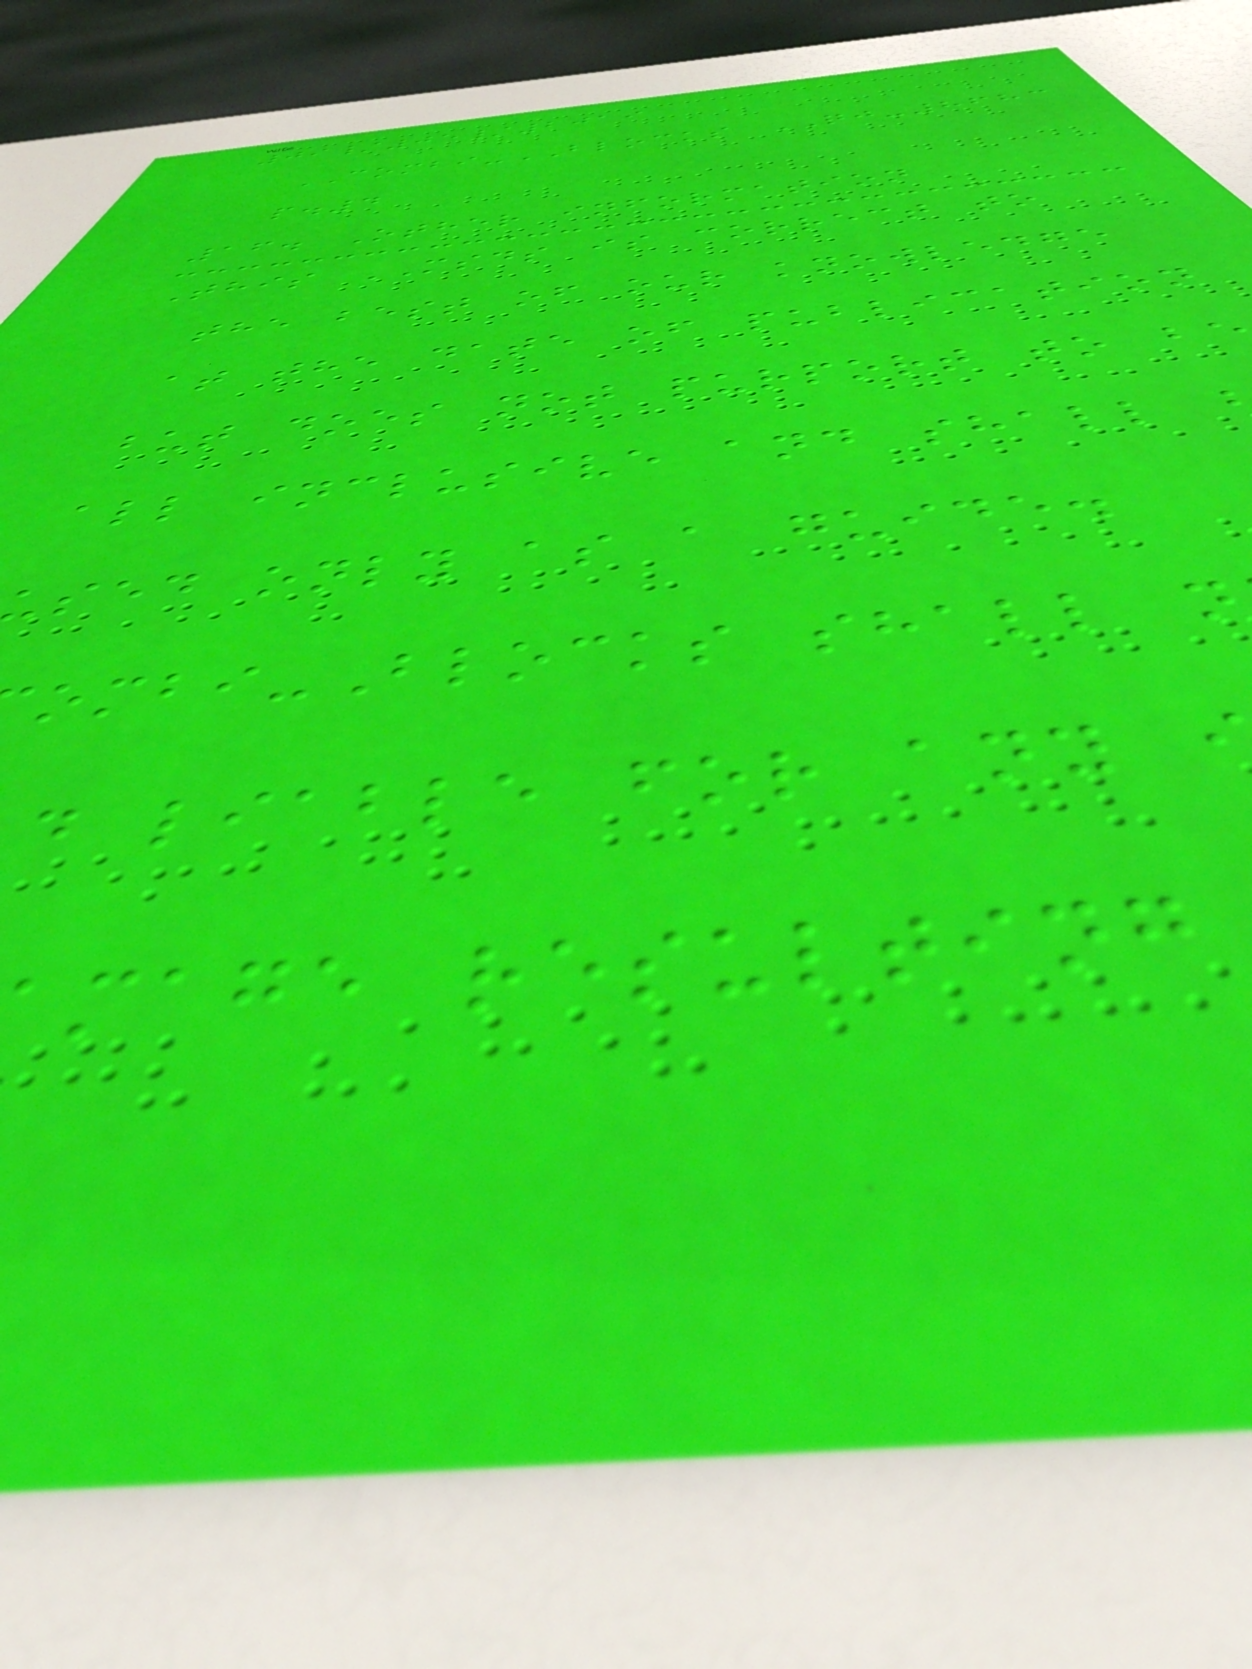09/05/2019
COMBI-BLOCKS QJ-8683
p.4
16. Other information
This MSDS is correct to
the best of our knowledge
at the date of publication
but does not purport to b
all inclusive and shall
sed only as a guide.
ombi-Blocks shall n
d liable for any
mage resulting
